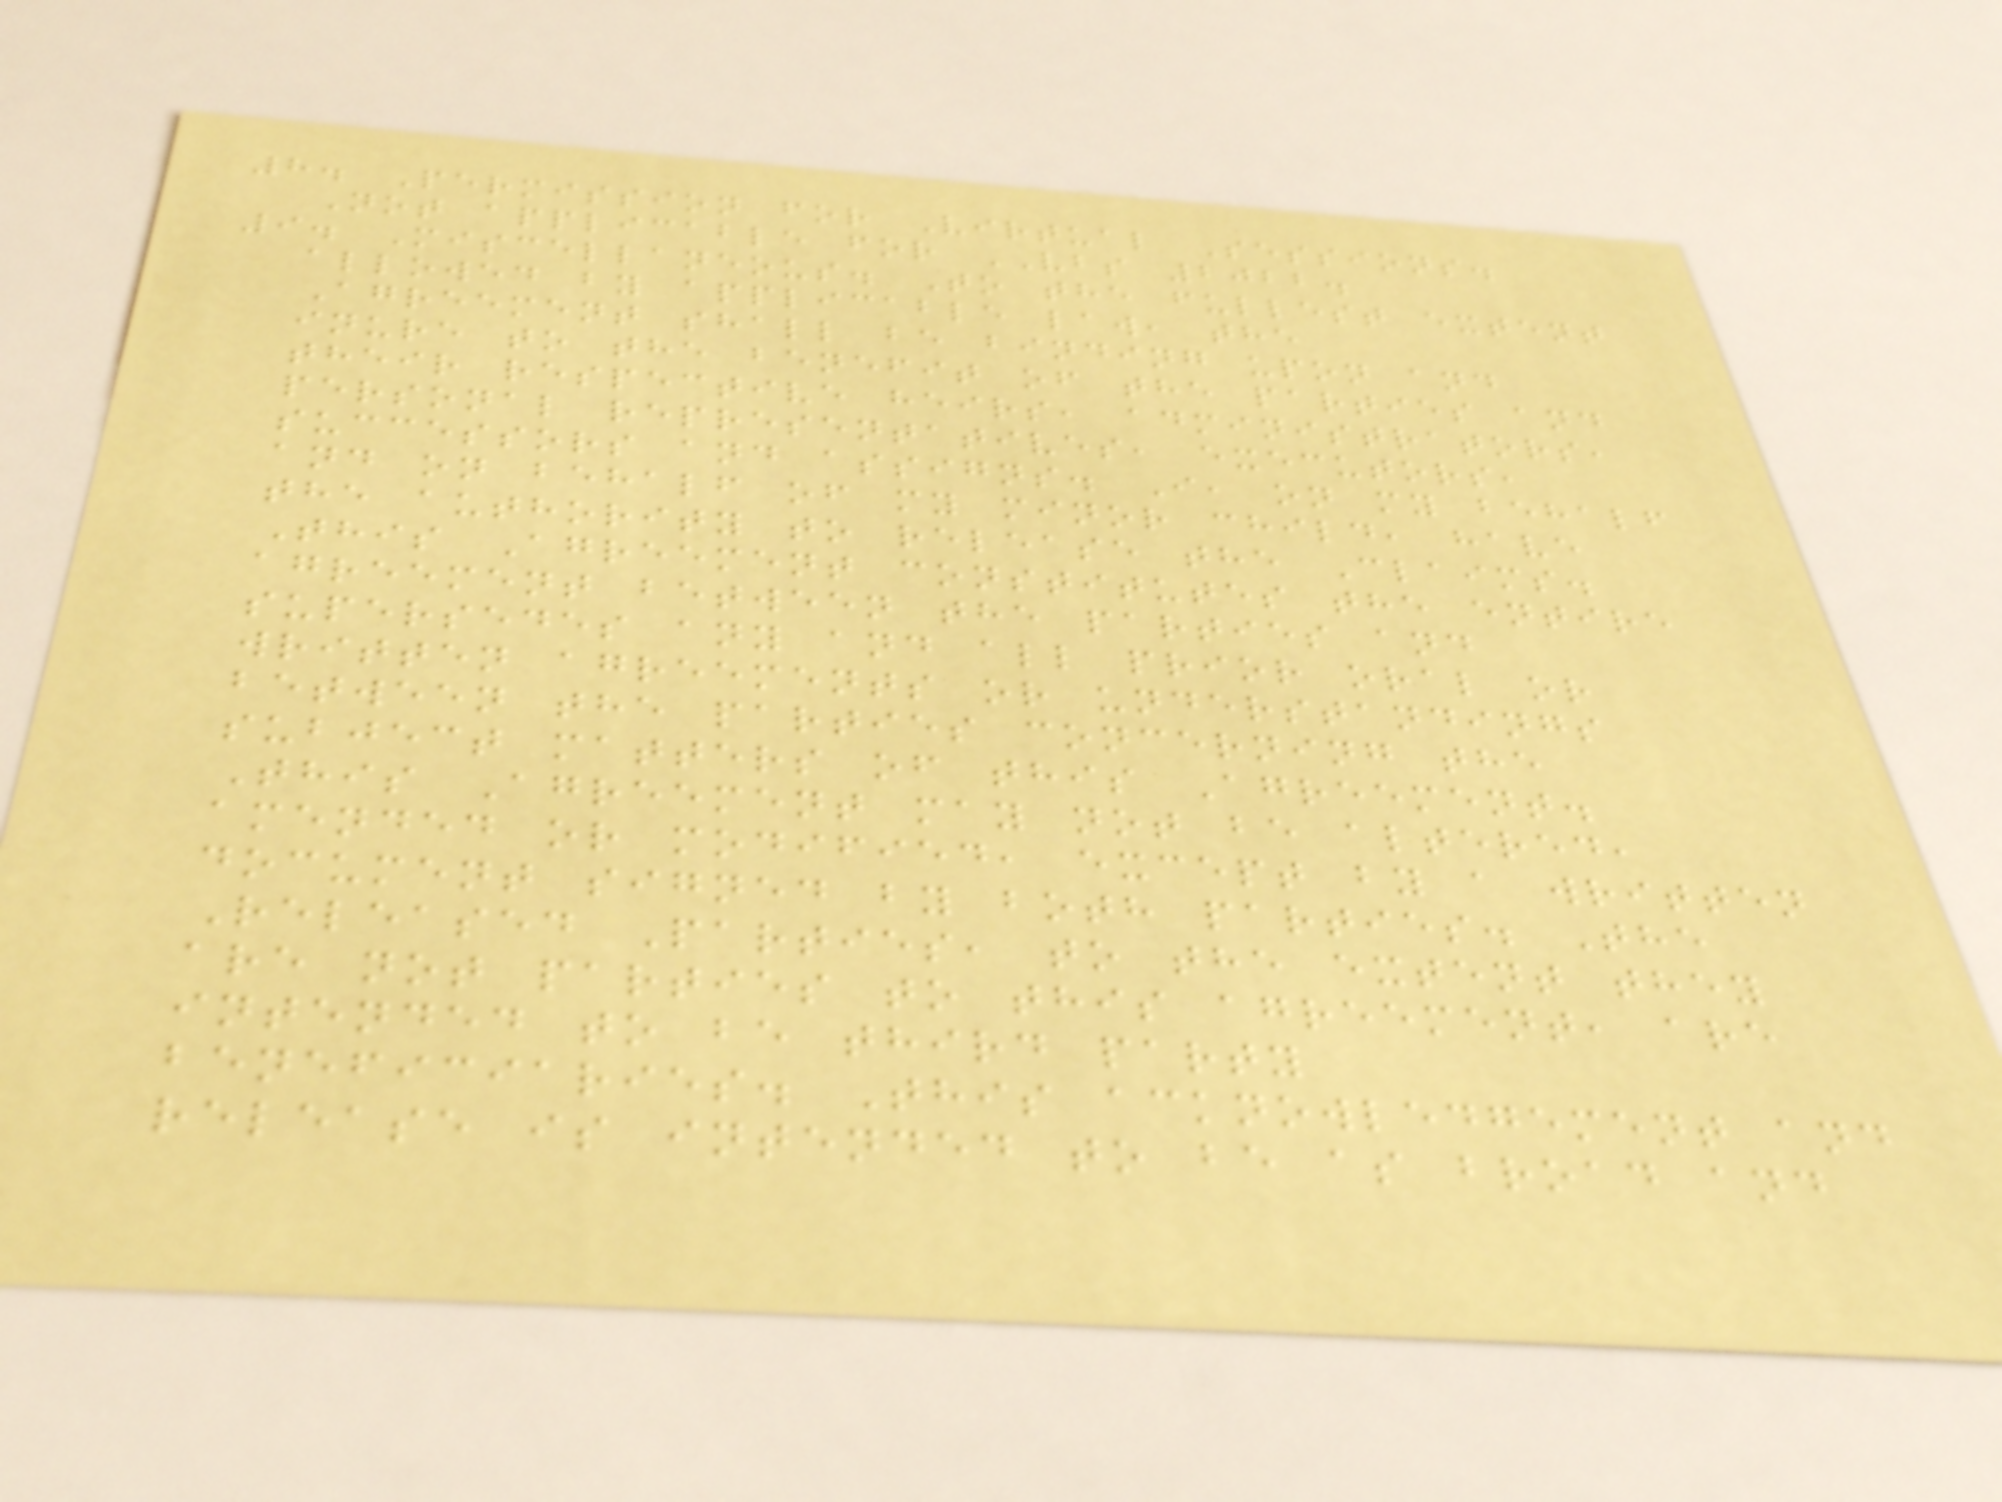8. Permission for Virtual Sessions.
Not applicable for VBS 2022.
9. Miscellaneous. To the fullest extent
allowed by applicable law, the
Agreement shall be binding upon and
inure to the benefit of the parties and
their respective heirs, administrators,
personal representatives, executors,
successors and assigns. I, on my behalf
and on behalf of my minor child, have
the authority to release the Claims.
This Agreement constitutes the entire
agreement between the parties and
supersedes any and all prior oral or
written agreements or understandings
between the parties concerning the
subject matters of this Agreement.
This Agreement may not be altered,
amended or modified, except by a written
document signed by both parties. The
Released Parties, to the extent they
are not parties to this agreement, are
intended to be third party
beneficiaries. This acknowledgement and
release is intended to be as broad and
